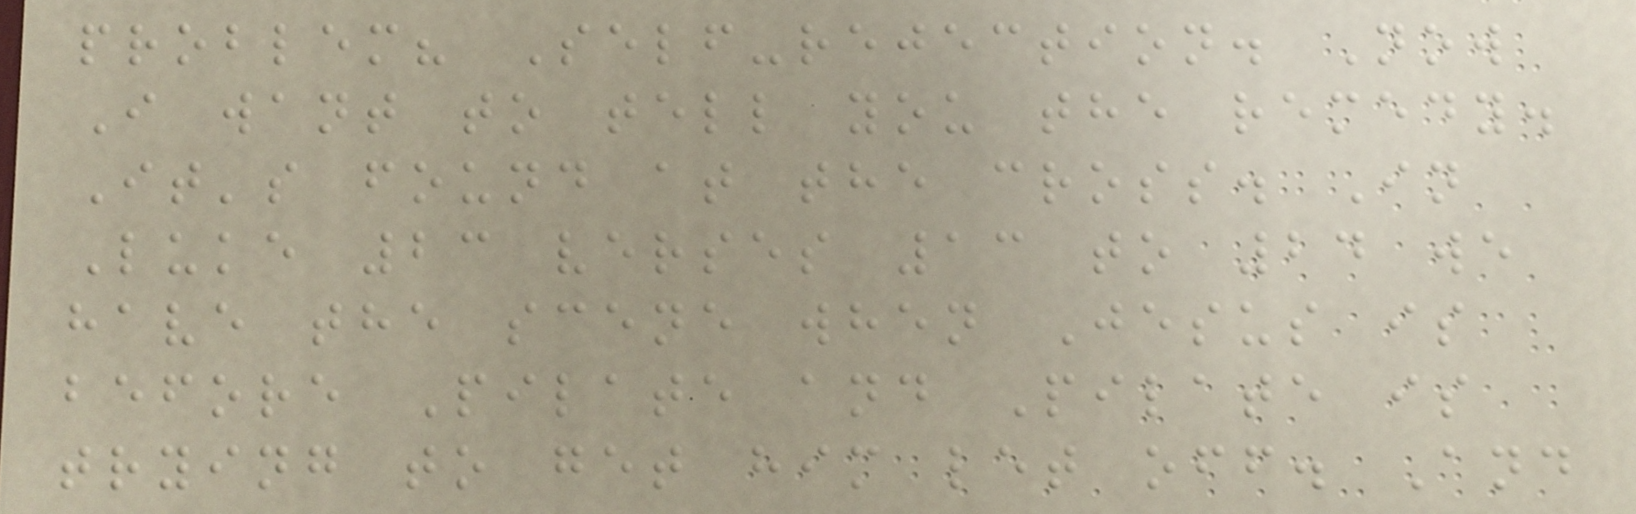problem? Self-rejection. Now
I want to tell you the remedy.
It's found at the cross. In
Luke 23 verses 13 to 24 we
have the scene when Jesus is
before Pilate and Pilate is
trying to get him let off. And
